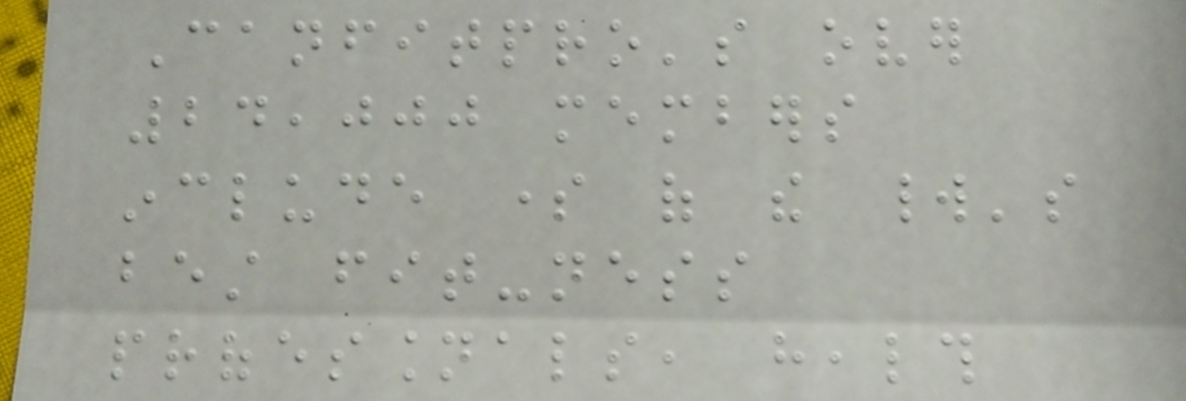Canfitpro's over
24,000 members
include some of the world's
best fit-ness
professionals, health
